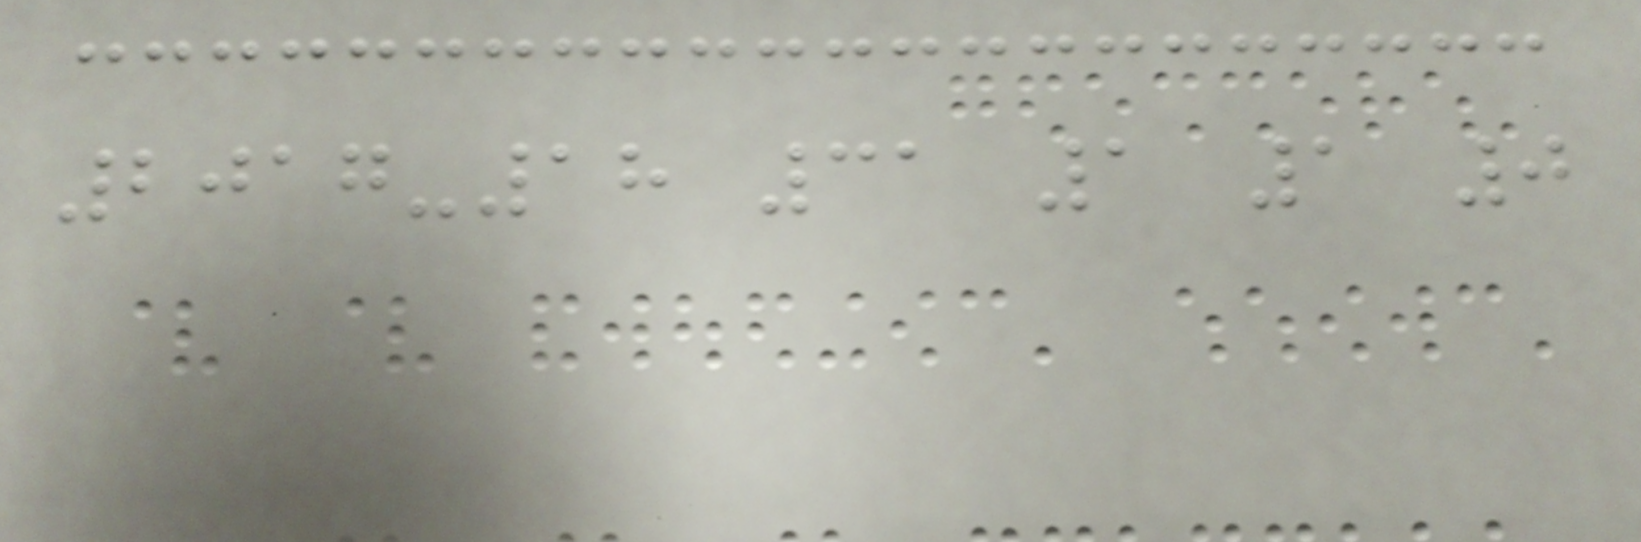2017-18 31 1 1 0
